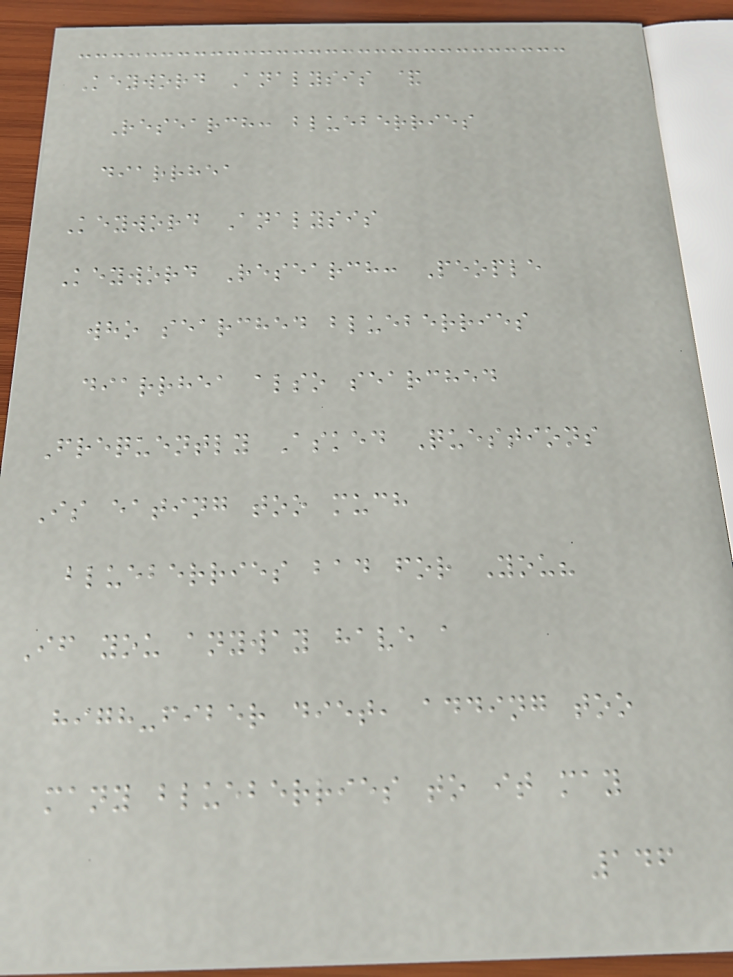Keyword Analysis &
Research: blueberries
diarrhea
Keyword Analysis
Keyword Research: People
who searched blueberries
diarrhea also searched
Frequently Asked Questions
Is eating too much
blueberries bad for You?
If you anyway have a
high-fiber diet, adding too
many blueberries to it may
146
